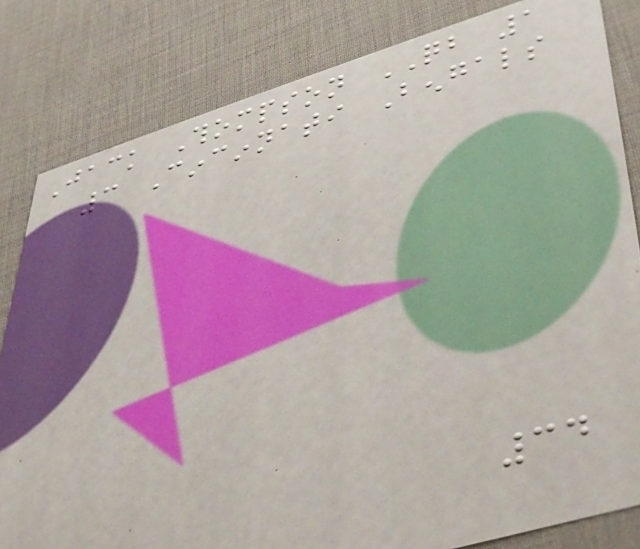Jack Thompson QB 1
3 Cincinnati Bengals
34
